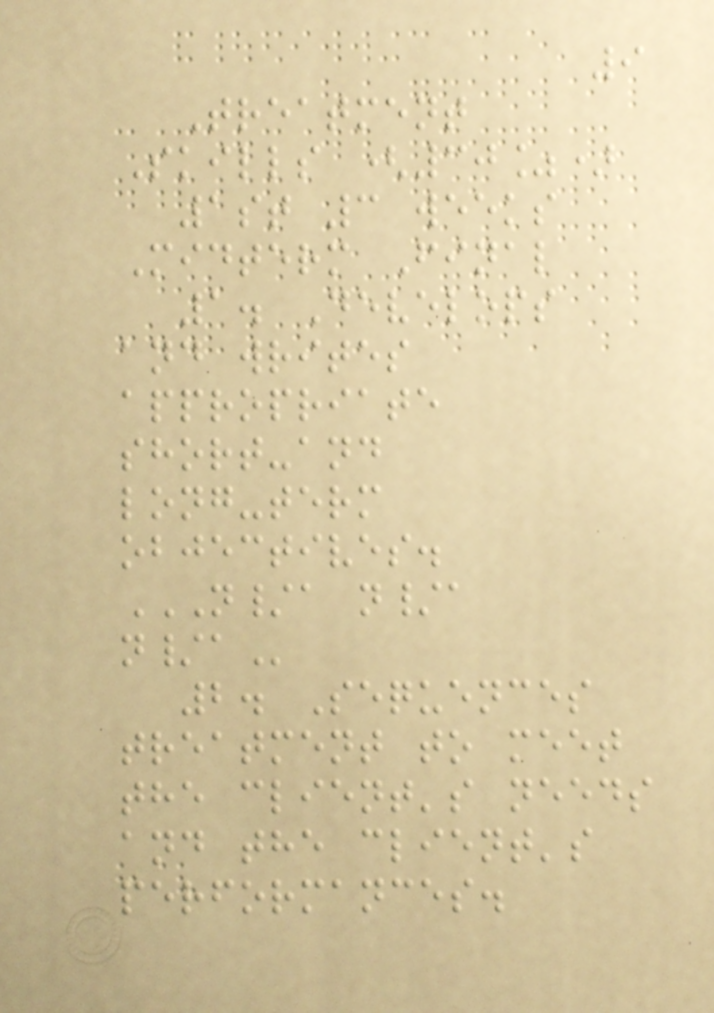9
Treatment
Skills (30%)
1st 3 weeks
Midterm Final
1. Develops
and writes
appropriate
short-and
long-term
objectives.
N/A N/A
N/A
2. Sequences
treatment to meet
the client's needs
and the client's
performances.
